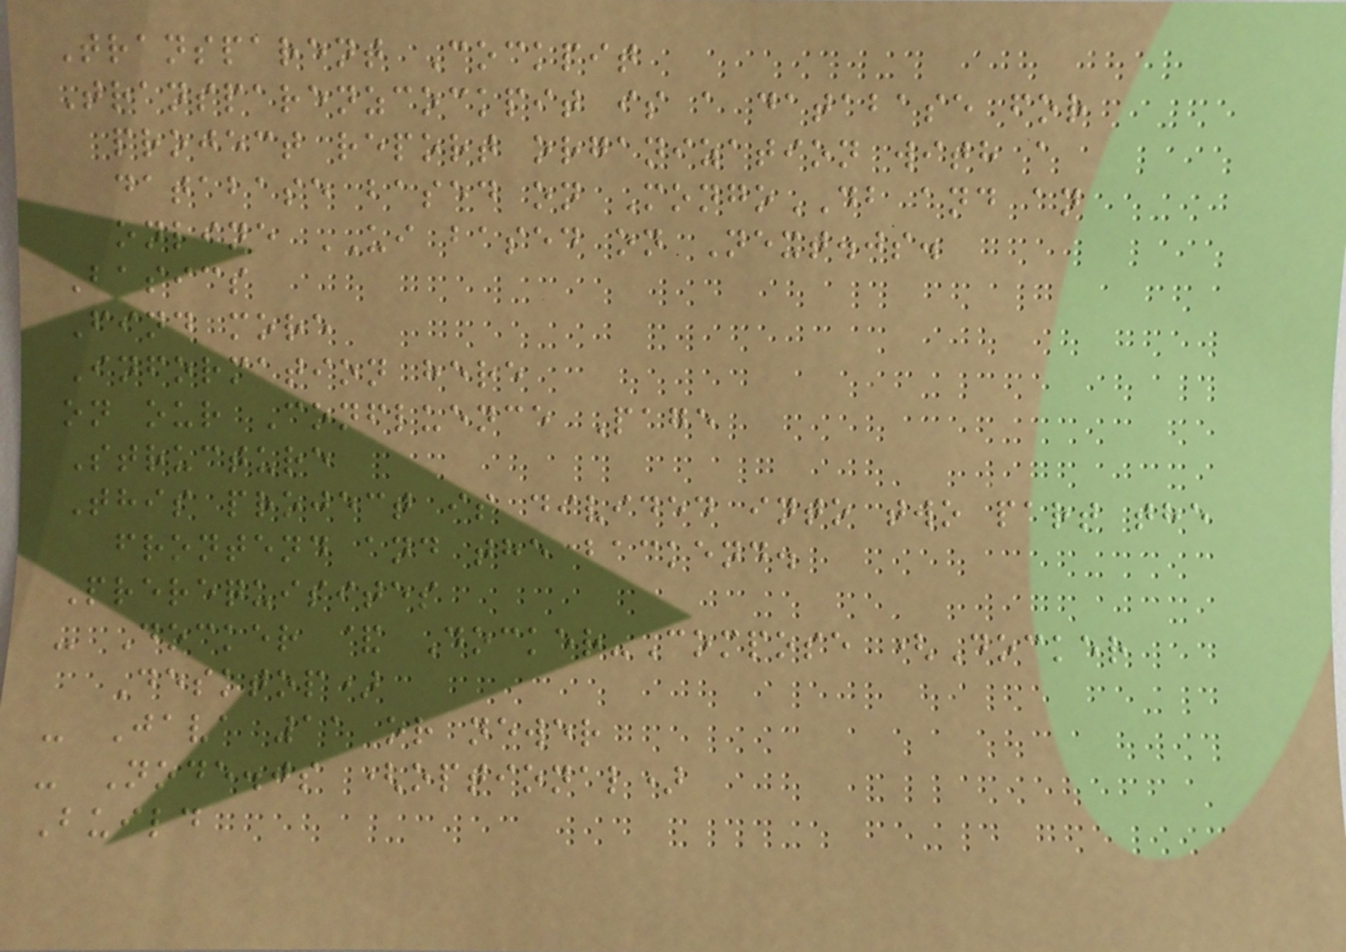Transparent Cockpit
Transparenzcockpit is a database for
project report organization with a
database based on MongoDB and an
online UI based on Next.js.
Basics
Find more
Information here
on our Confluence Page
Structure
This project is divided into two part the
frontend and the backend.
Prerequisites
- Docker & Docker-Compose (Docker
Desktop)
- Java 11 or newer
- Node.js (optional)
Build
